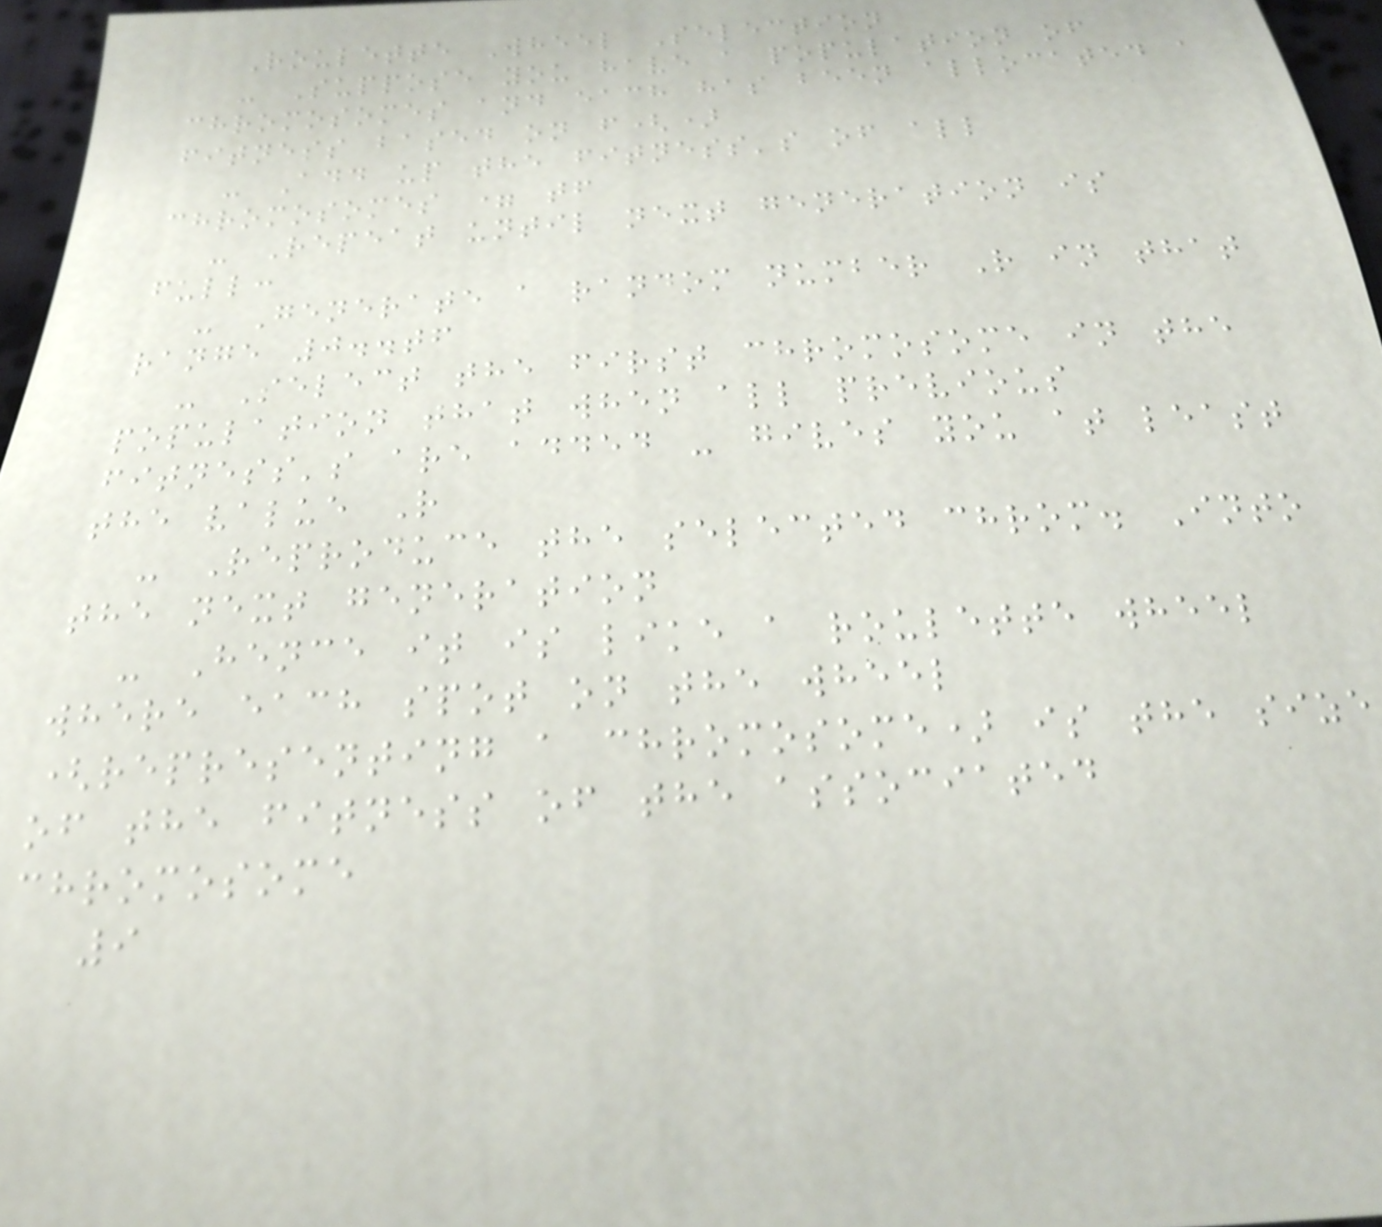Roulette Wheel Selection
- Suppose you have a population of
chromosomes and each has been allocated a
fitness based on f()
- Add up the fitness's of all
chromosomes = tf
- Repeat until next generation is
full:
- Generate a random number R in that
range 0..tf
- Select the first chromosome in the
population that when all previous
fitness's are added - gives you at least
the value R
- Reproduce the selected chrom. Into
the next generation
- Hence it is like a roulette wheel
where each spot on the wheel
(representing a chromosome) is the size
of the fitness of the associated
chromosome
9
